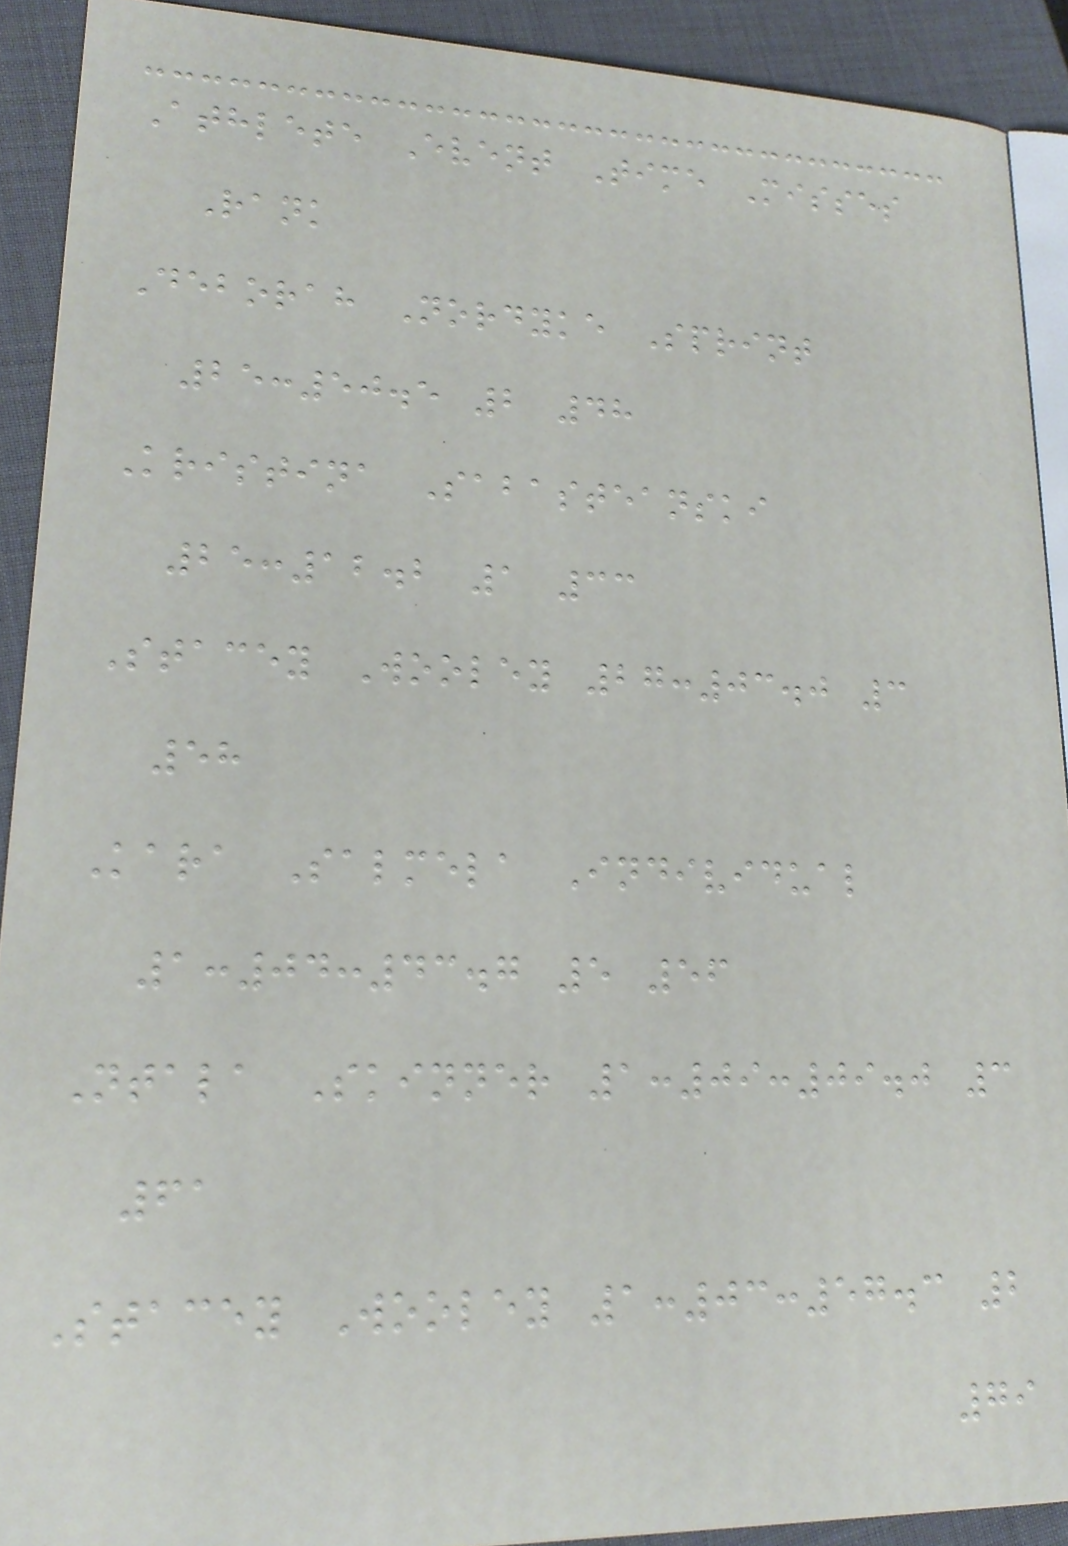Athlete Event Time Misses
Rank
Deborah Nordyke Sprint
25:50.5 2 48
Kristina Sabasteanski
25:12.2 1 33
Stacey Wooley 27:03.0 3
58
Kara Salmela Individual
1:04:43.7 5 56
Ntala Skinner 1:09:09.0 3
61
Stacey Wooley 1:03:57.3 2
79
